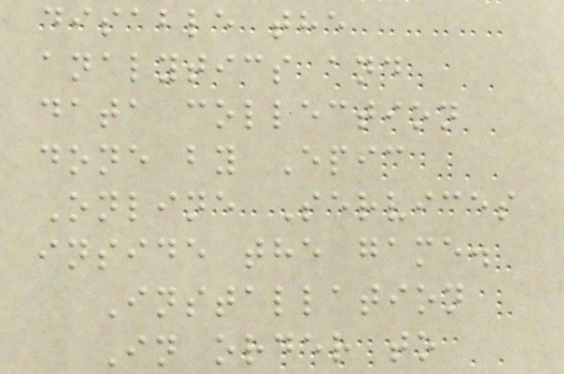disable the
analytics and
data collection
done by Epic
Online Services
inside the game.
Installation
In order to
